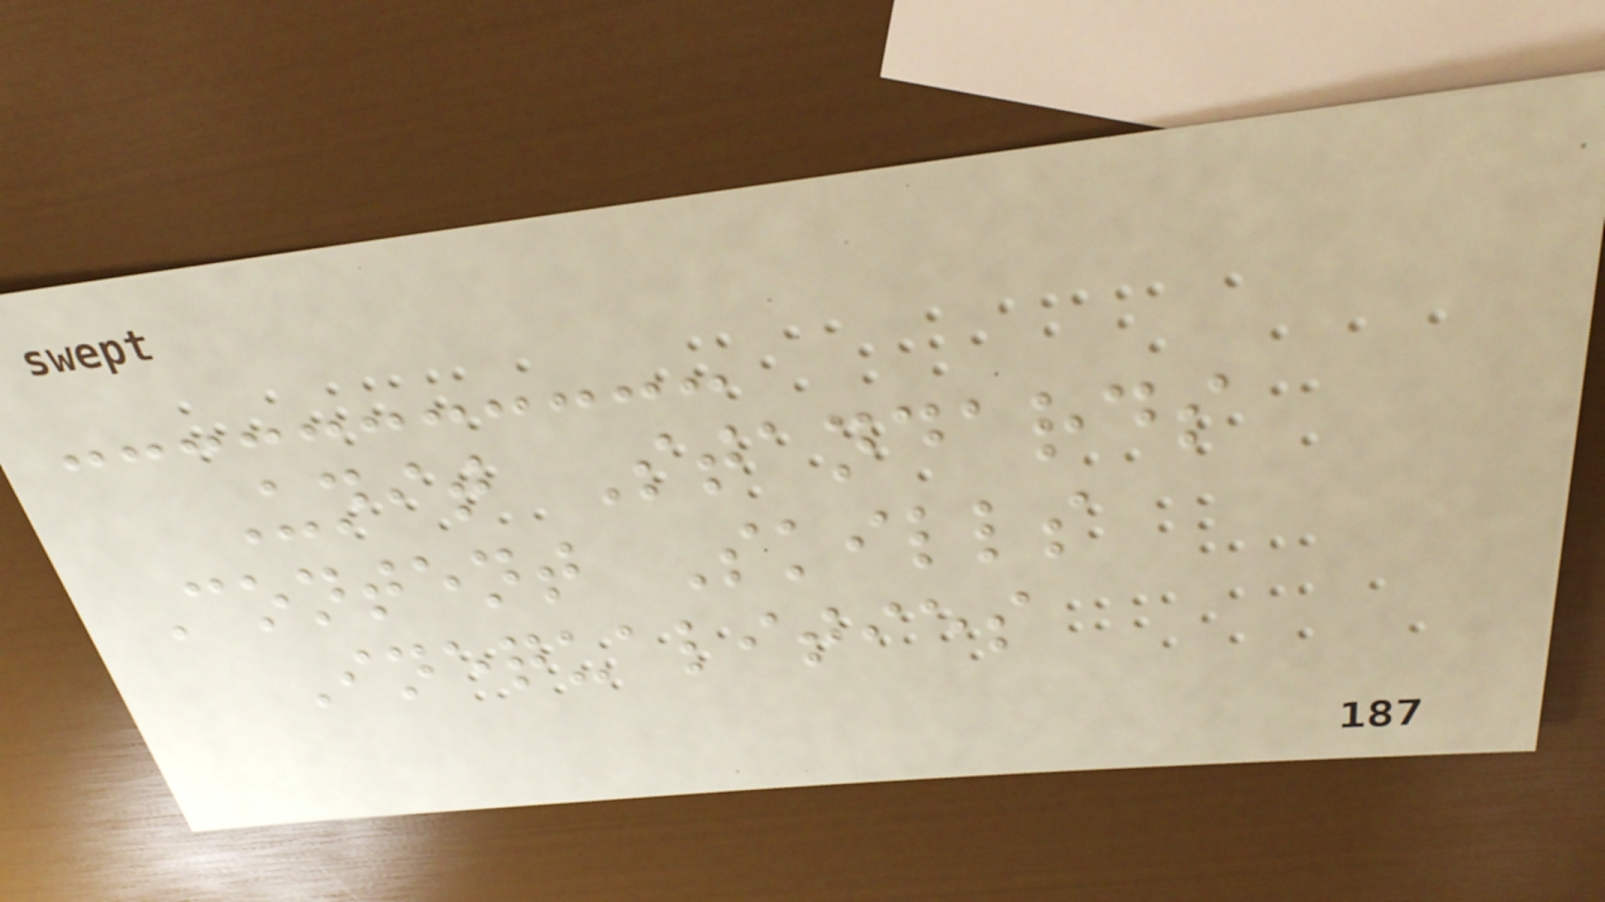Unit Standards
Content Skills
Inequalities
